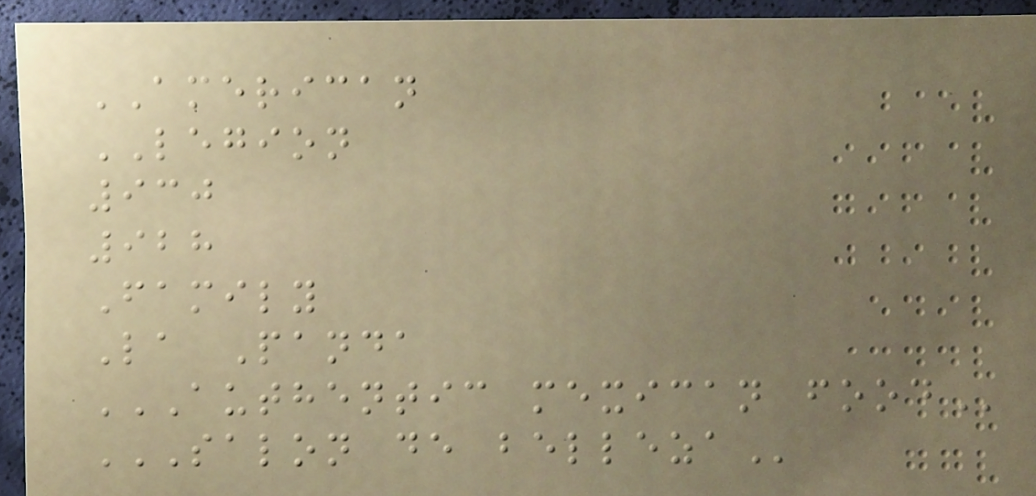AMERICAN
LEGION
930
928
Family
La Panda
AUTHENTIC MEXICAN FOOD
SALON DE BELLEZA
